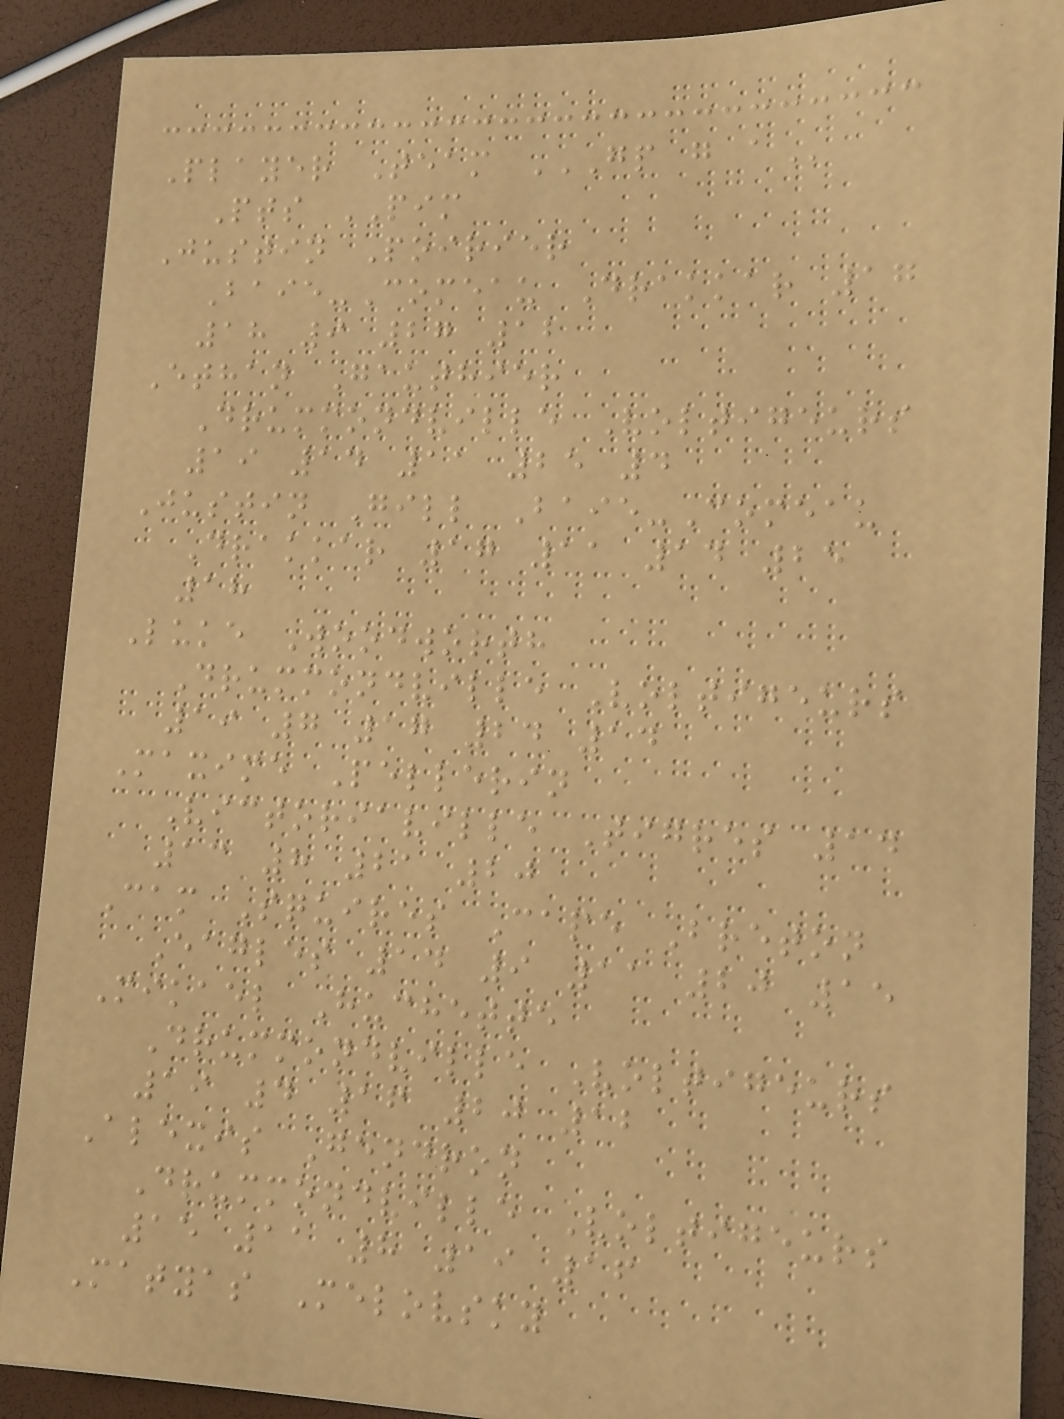Player Team GP G A
Pts PIM
Justin Poirier
Baie-Comeau Drakkar 17
18 9 27 12
Ethan Gauthier
Drummondville Voltigeurs
19 14 11 25 4
Justin Gill Baie-Comeau
Drakkar 17 11 14 25
18
Luke Woodworth
Drummondville Voltigeurs
19 7 17 24 14
Maxime Pellerin
Victoriaville Tigres 14
13 8 21 20
Cam Squires Cape Breton
Eagles 14 9 11 20 15
Mikael Huchette
Drummondville Voltigeurs
19 4 16 20 12
Alexis Gendron
Drummondville Voltigeurs
15 11 8 19 16
Matyas Melovsky
